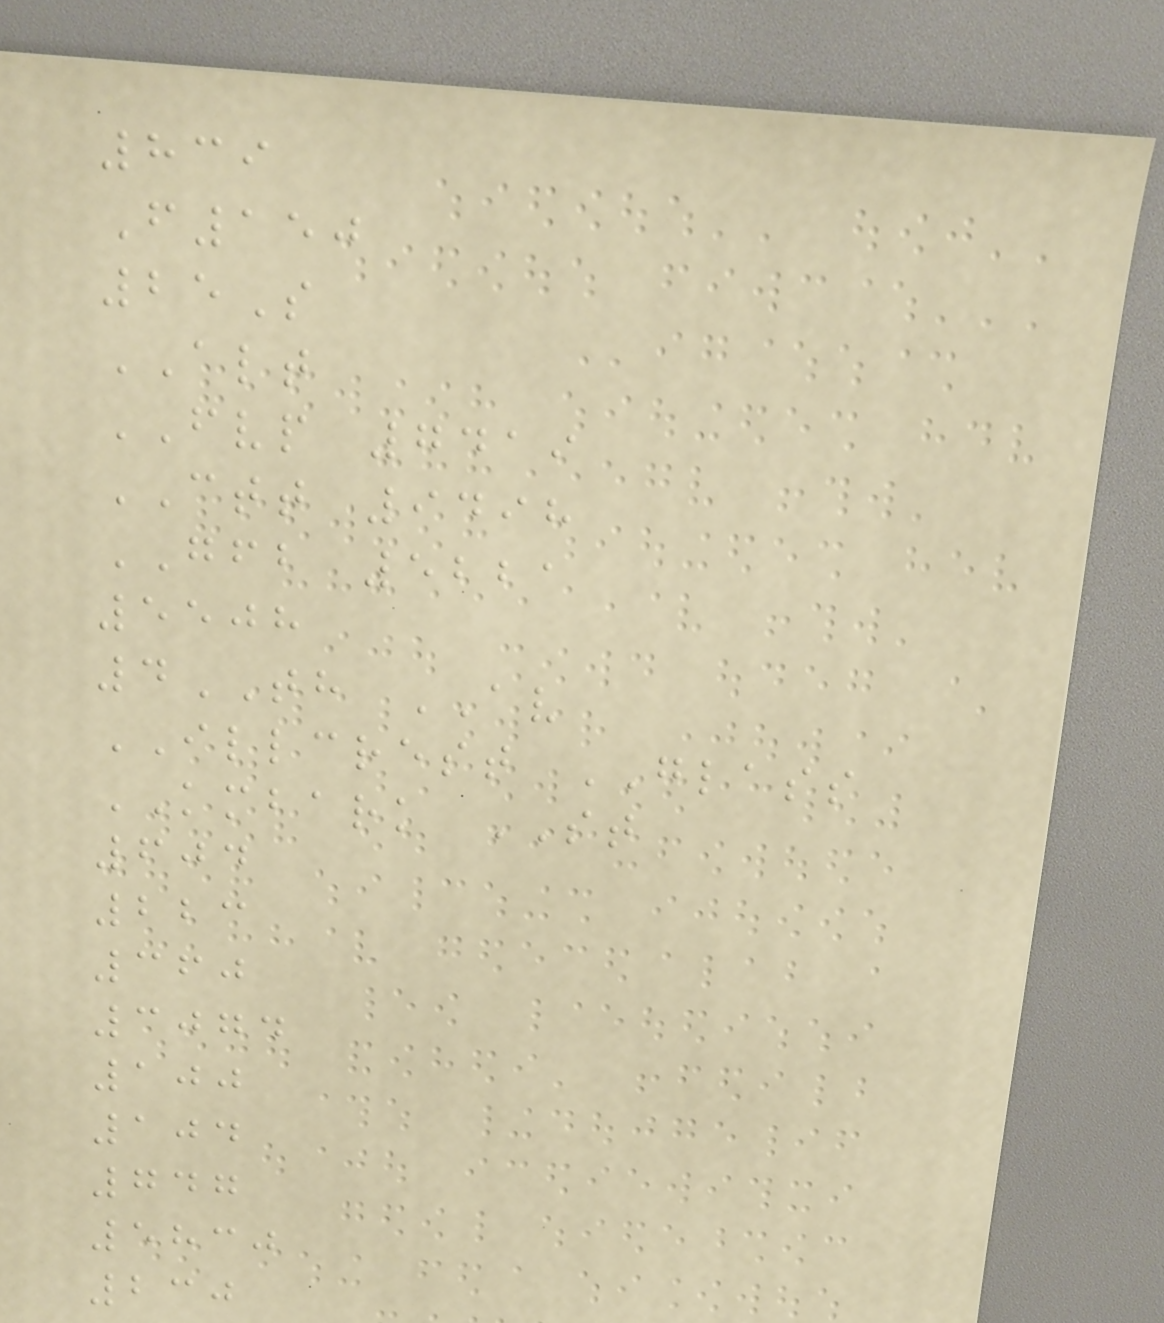839
F150
25S
ALT
FVP 7419
CTT 9498
GFB 5221
5508
4TH AV
ILLCREST GLASS
KMBARK ST
604
223
360
3074
100
104
747
5830
230
